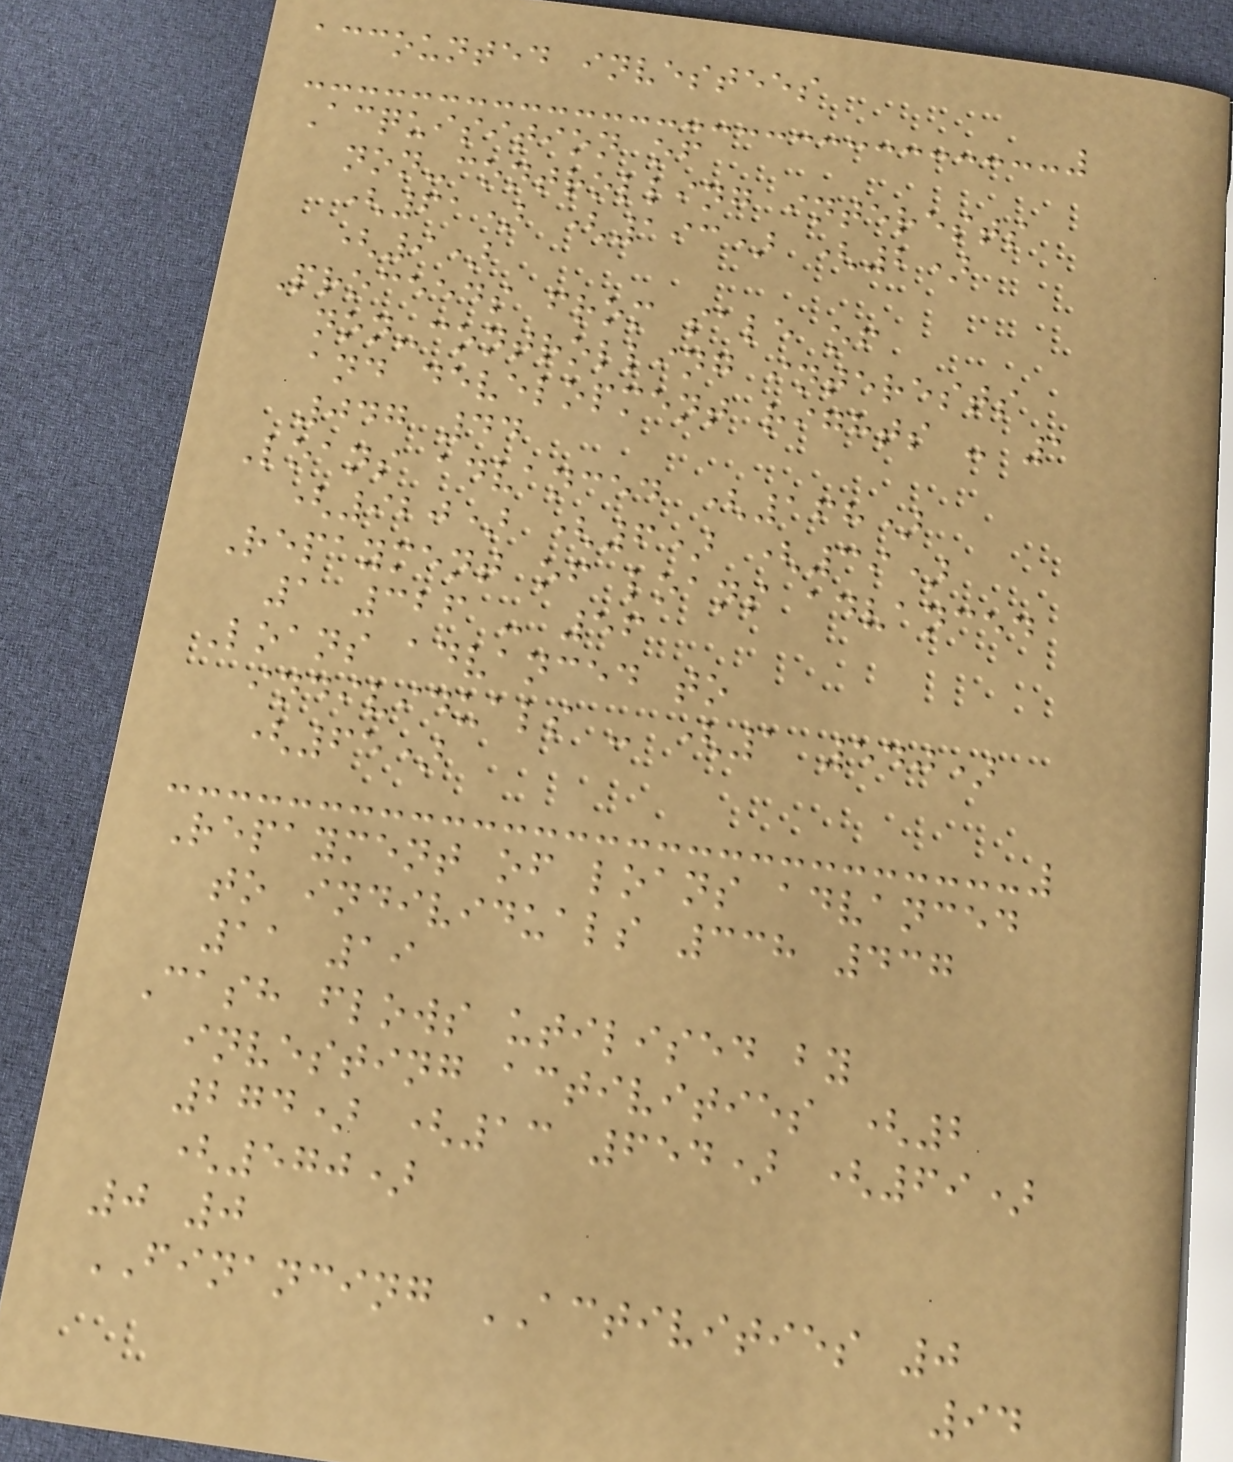accounted investees
Acquisition of
non-controlling interests
(61) (193) (2)
(9)
Proceeds from sale of
non-controlling interests
and development rights - 1
047 44
Loans advanced (168)
(920) (6) (39)
Repayment of loans advanced
1 326 - 56
Loans advanced to
individuals - (1 540)
(65)
Repayment of loans advanced
to individuals 338 437
11 19
Cash flows utilised by
investing activities (2
274) (13 654) (69)
(570)
0 0
FINANCING ACTIVITIES 0
94
